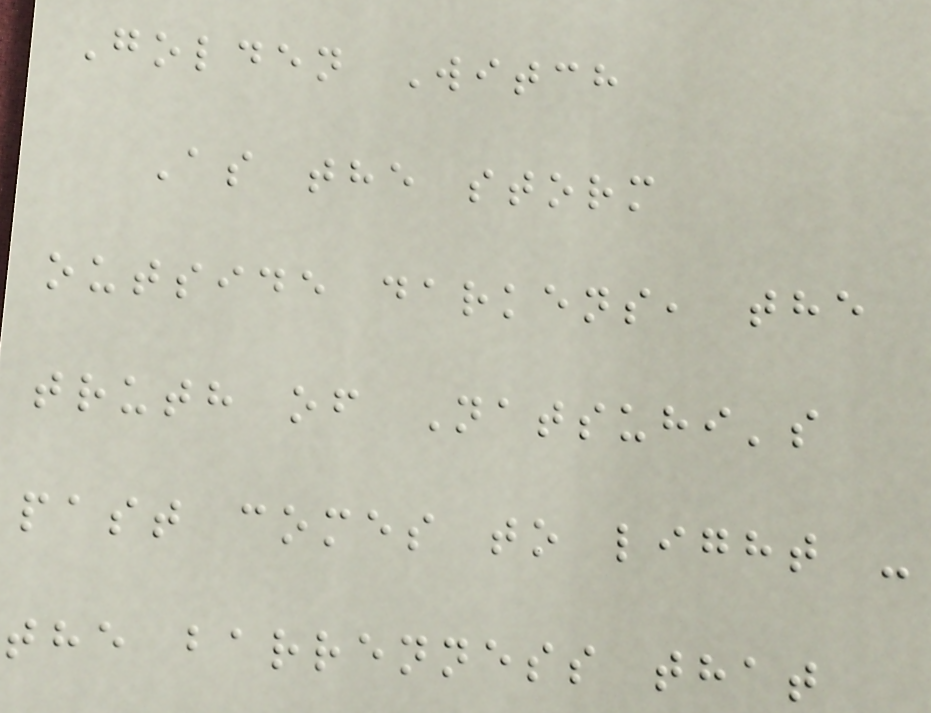Golden Witch
As the storm
outside darkens, the
truth of Natsuhi's
past comes to light -
the barrenness that
